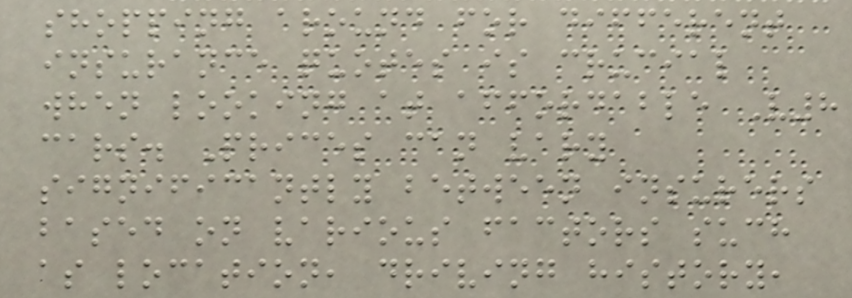shopping around for different
insurance quotes is crucial
when looking at affordable V8
cars. Prices can vary
significantly between insurers
based on various factors such
as location, driving history,
